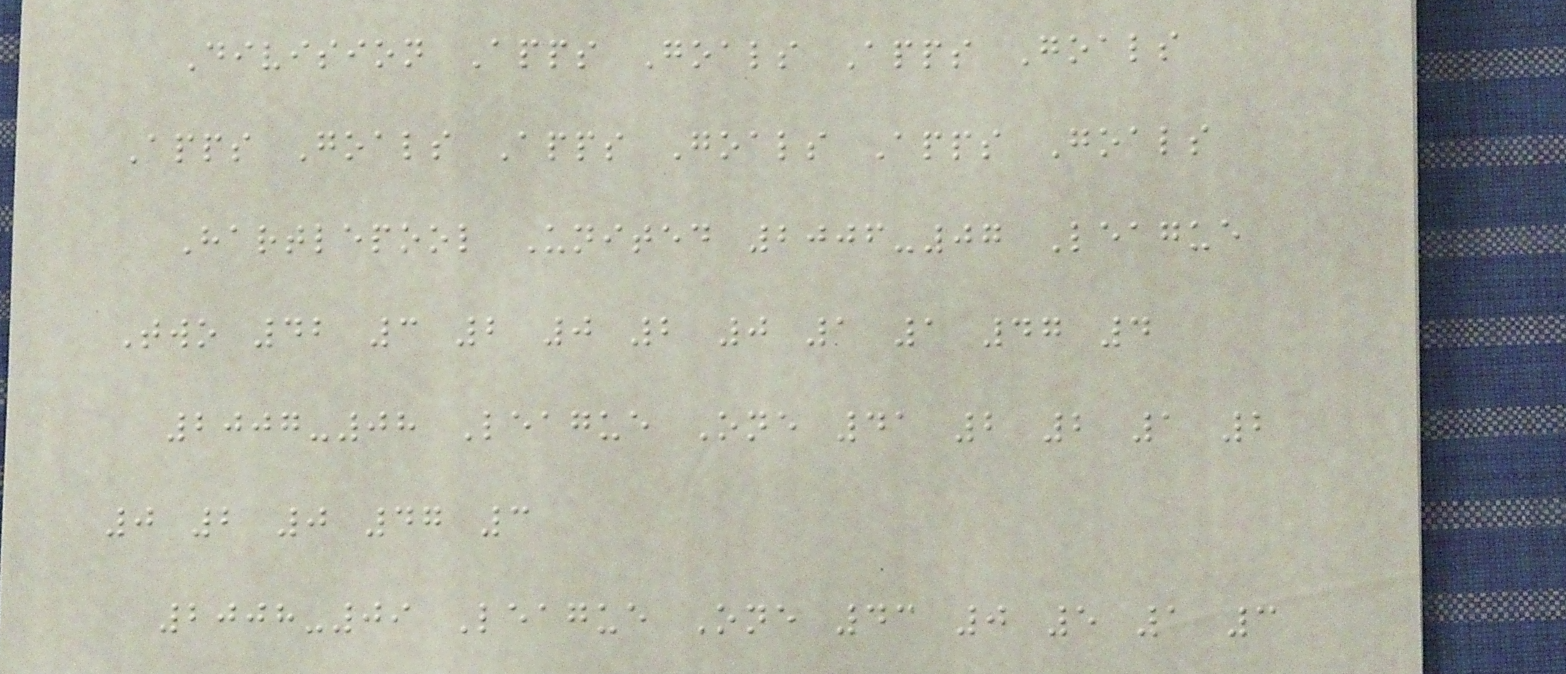Division Apps Goals Apps Goals
Apps Goals Apps Goals Apps Goals
Hartlepool United 2006-07 League
Two 42 3 2 0 2 0 1 1 47 4
2007-08 League One 41 2 2 1 2
0 2 0 47 3
2008-09 League One 43 0 5 1 3
